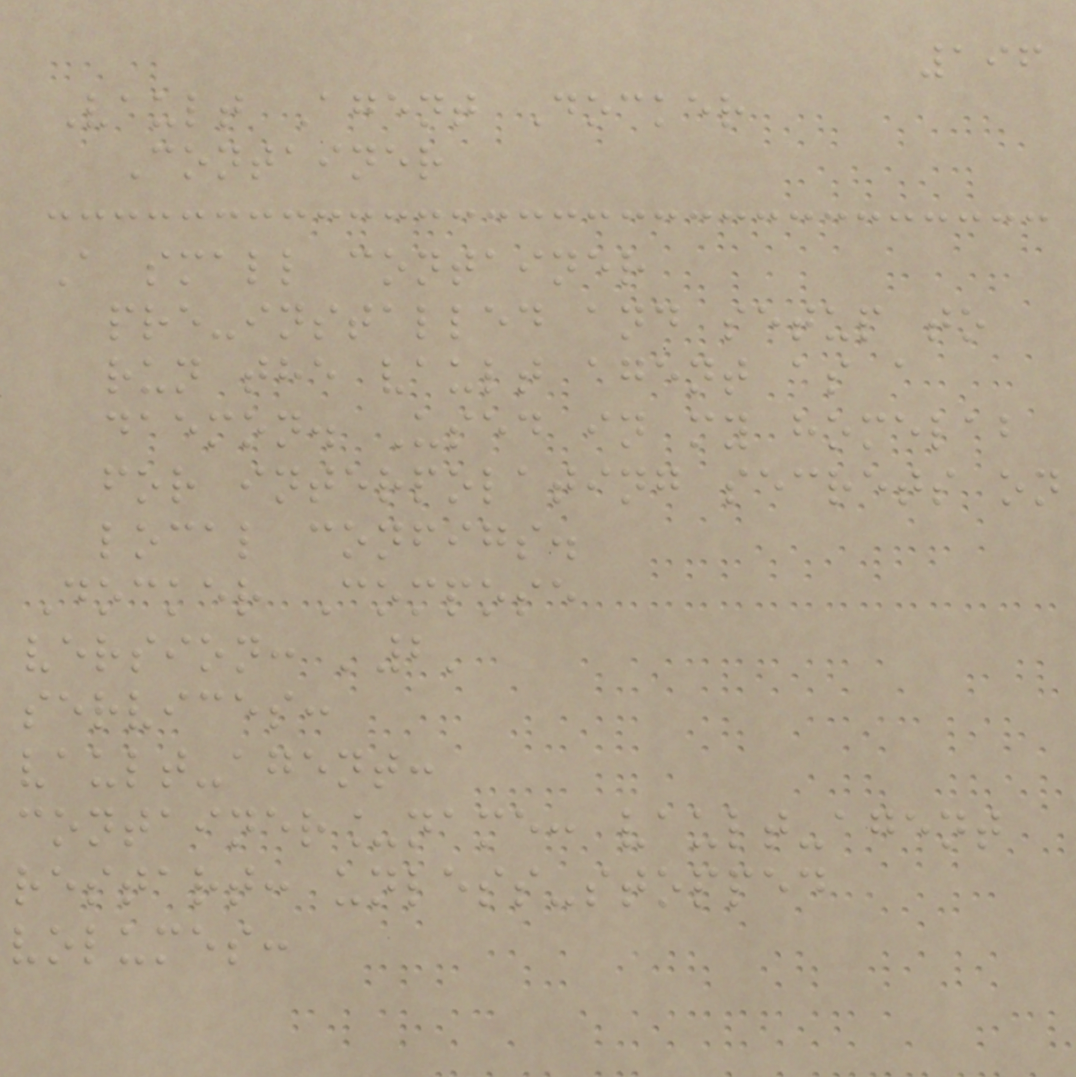196
Vault Agent Docker
Container
A small container
pre-installed and setup to
run the vault agent as a
daemon. Used in my homelab
for interpolating secrets on
local configs.
Docker Compose
version: '2'
services:
vault-agent:
container_name: vault-agent
restart: unless-stopped
volumes:
